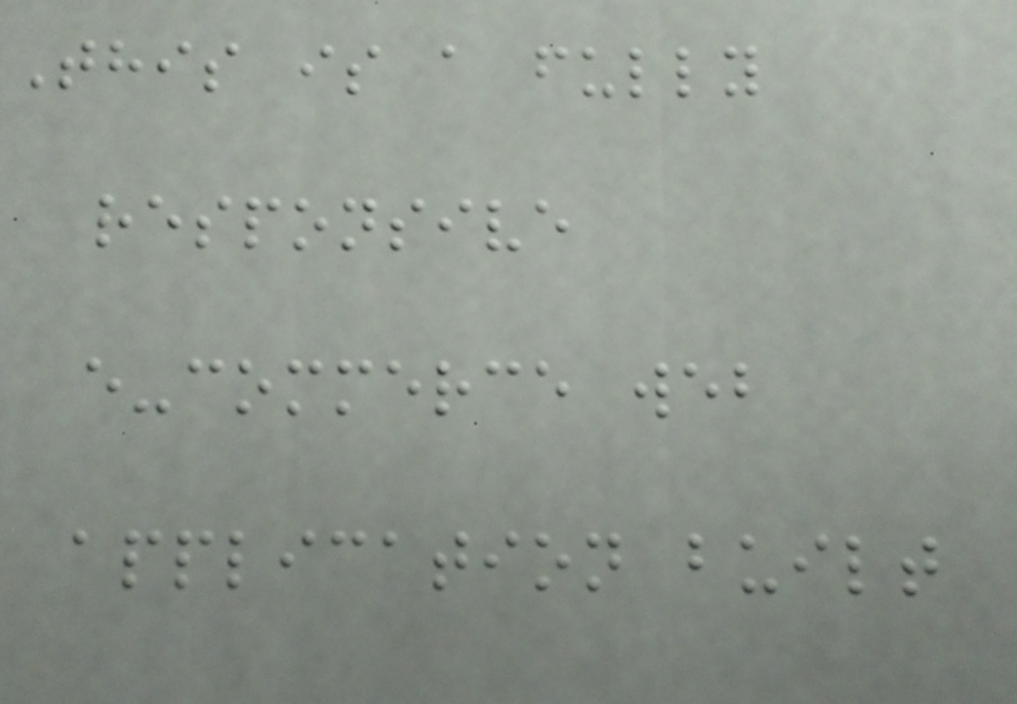This is a fully
responsive
e-commerce web
application built
